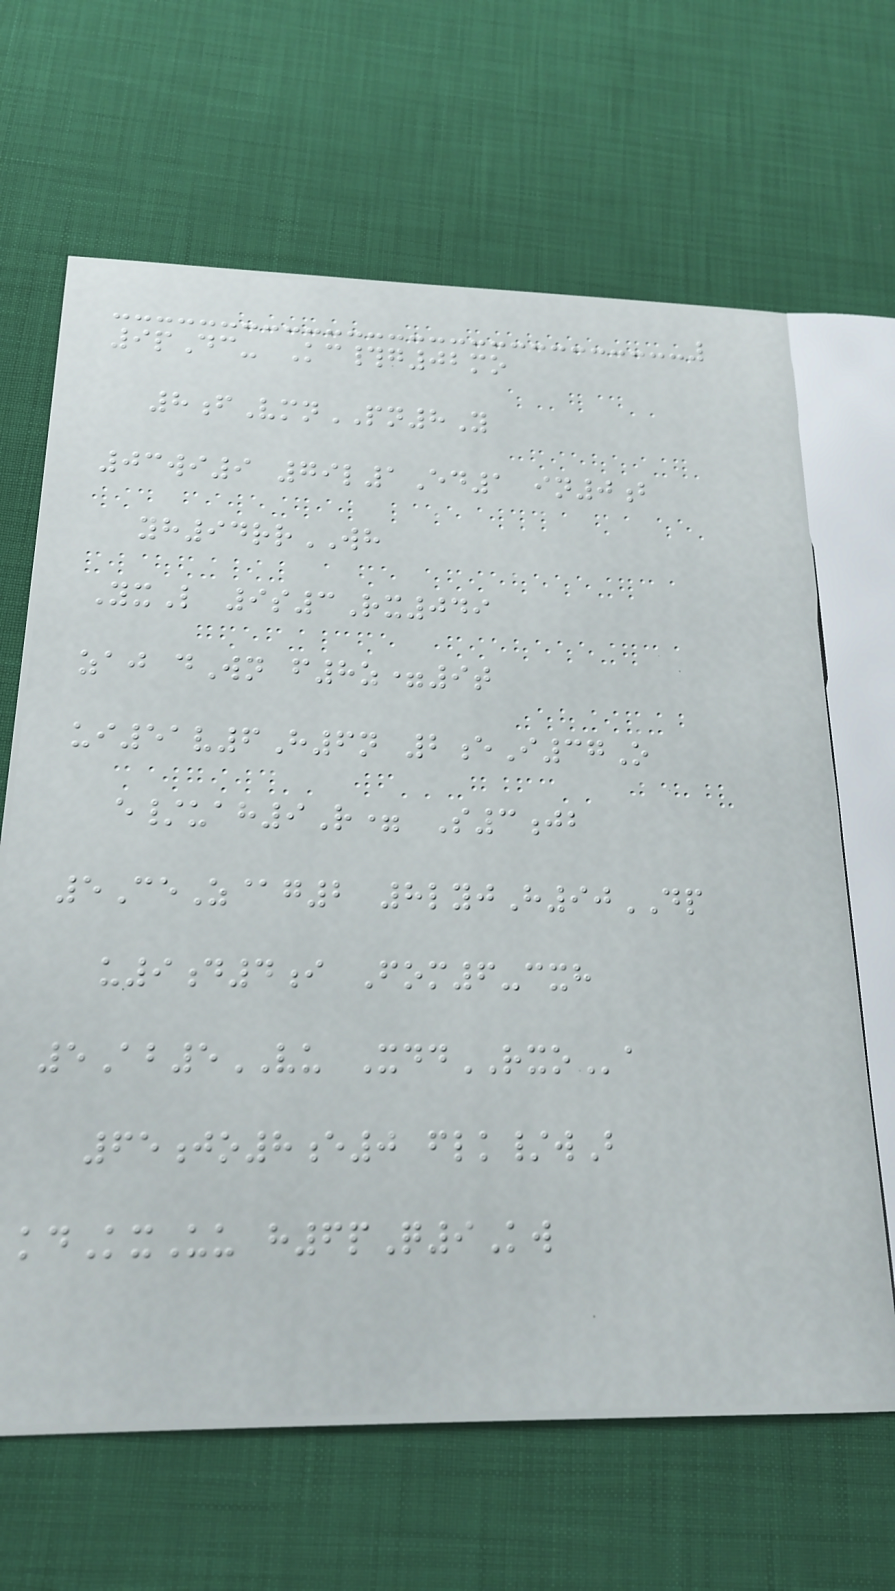9pDc- Kc#g02mo
8fVmnPN8Y
03wi9 79l1Ed1 in0b
yh94rrWH
YxL 9s3Rx049
zaj dWn f8z=9t
ui51v6H6n 2eI37O
e/uah9R= S3jb
5CeZ@g2 8lyjH90DP
u9d4i Fom6-cxh
5Ab5VU XddRXOa
65jo8e0 flk/wB
kdKxUu h6pQ9Kw
